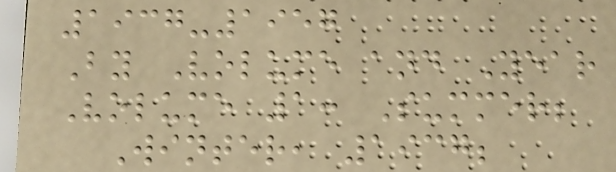1937-1957
By Volume and Year
Volume 1: Summer;
Winter, 1937;
